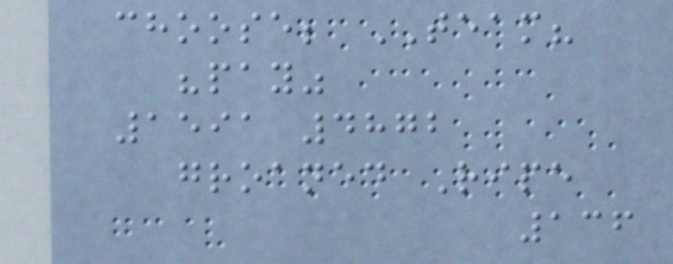choose; TEAM?
"pay"
1591 4872
groaned Ripe
136
